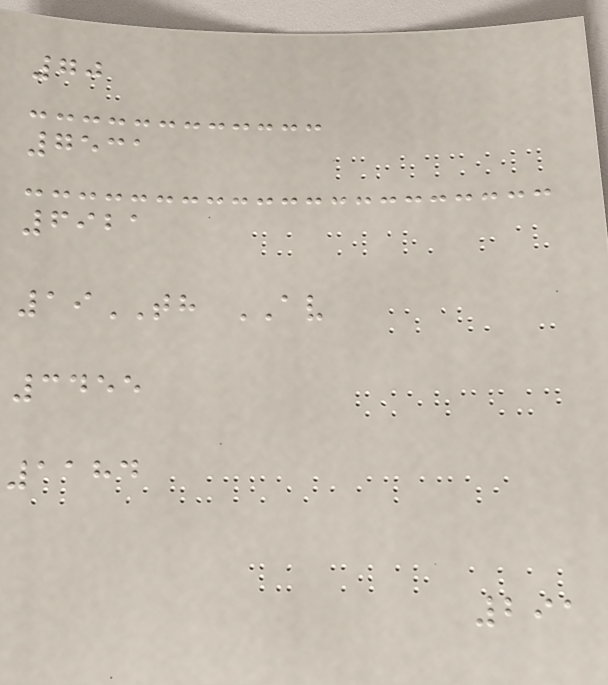70
7531
6921
19TH AV
3455
1184
291
